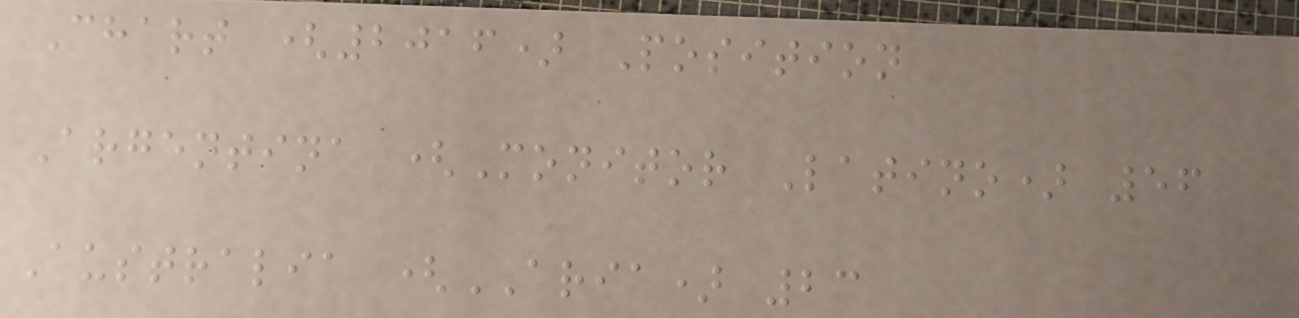Chart (2016) Position
Argentina (Monitor Latino) 56
Australia (ARIA) 23
